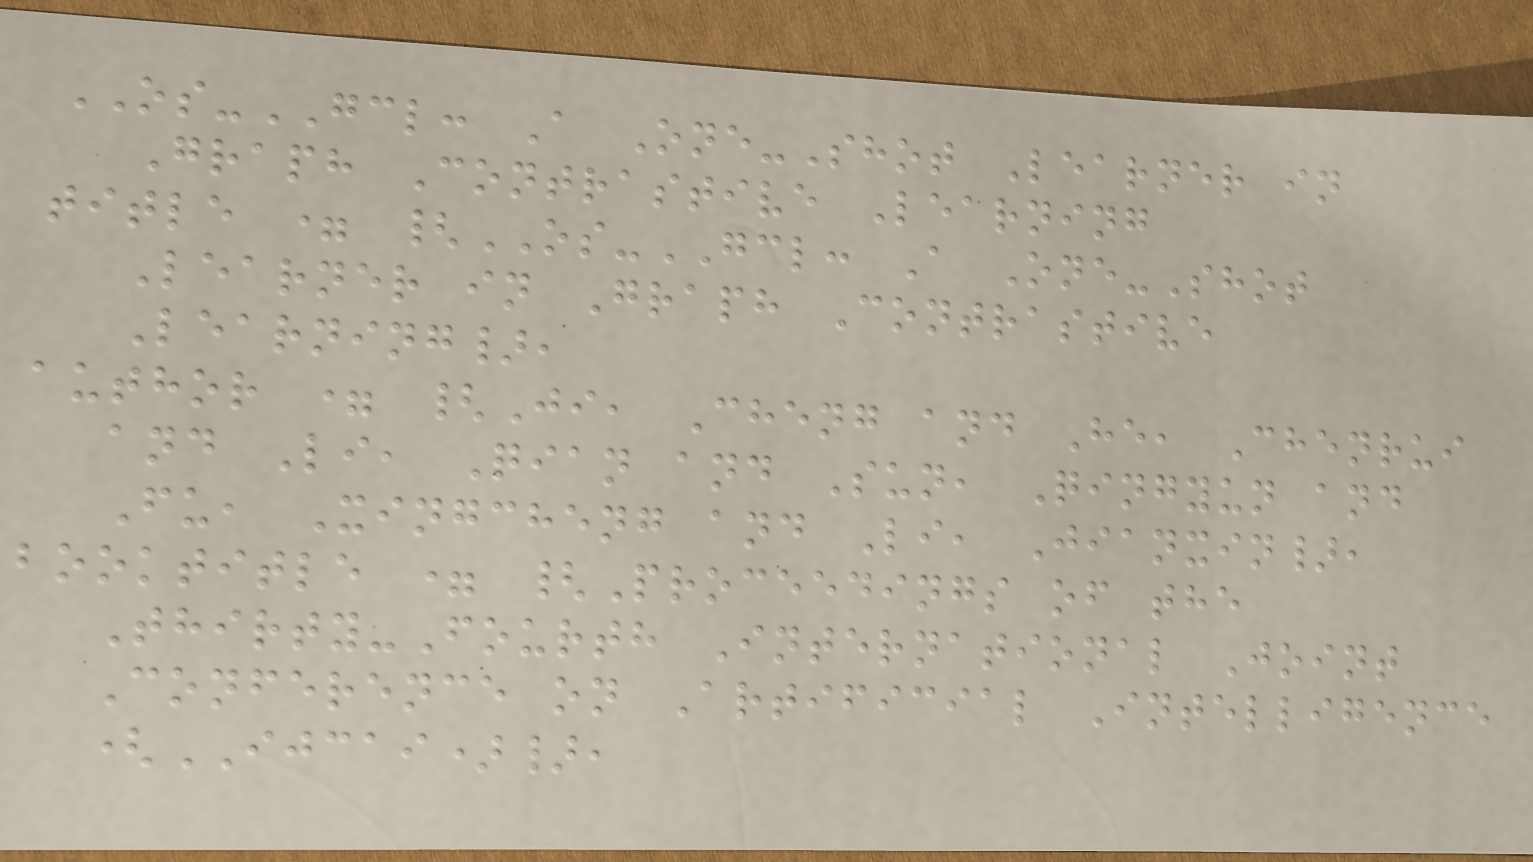OS-GCL: A One-Shot Learner in
Graph Contrastive Learning
title = {OS-GCL: A One-Shot
Learner in Graph Contrastive
Learning},
author = {Ji, Cheng and He, Chenrui
and Li, Qian and Sun, Qingyun and
Fu, Xingcheng and Li, Jianxin},
booktitle = {Proceedings of the
Thirty-Fourth International Joint
Conference on Artificial Intelligence
(IJCAI)},
